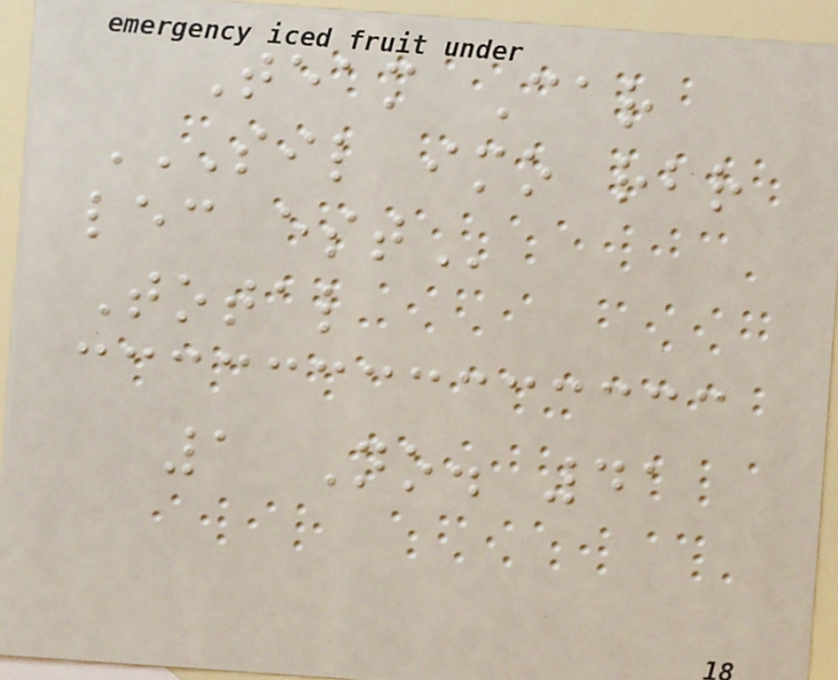Team Car
SIL IMO RBR
LEC EST
Total
1 No. 41
